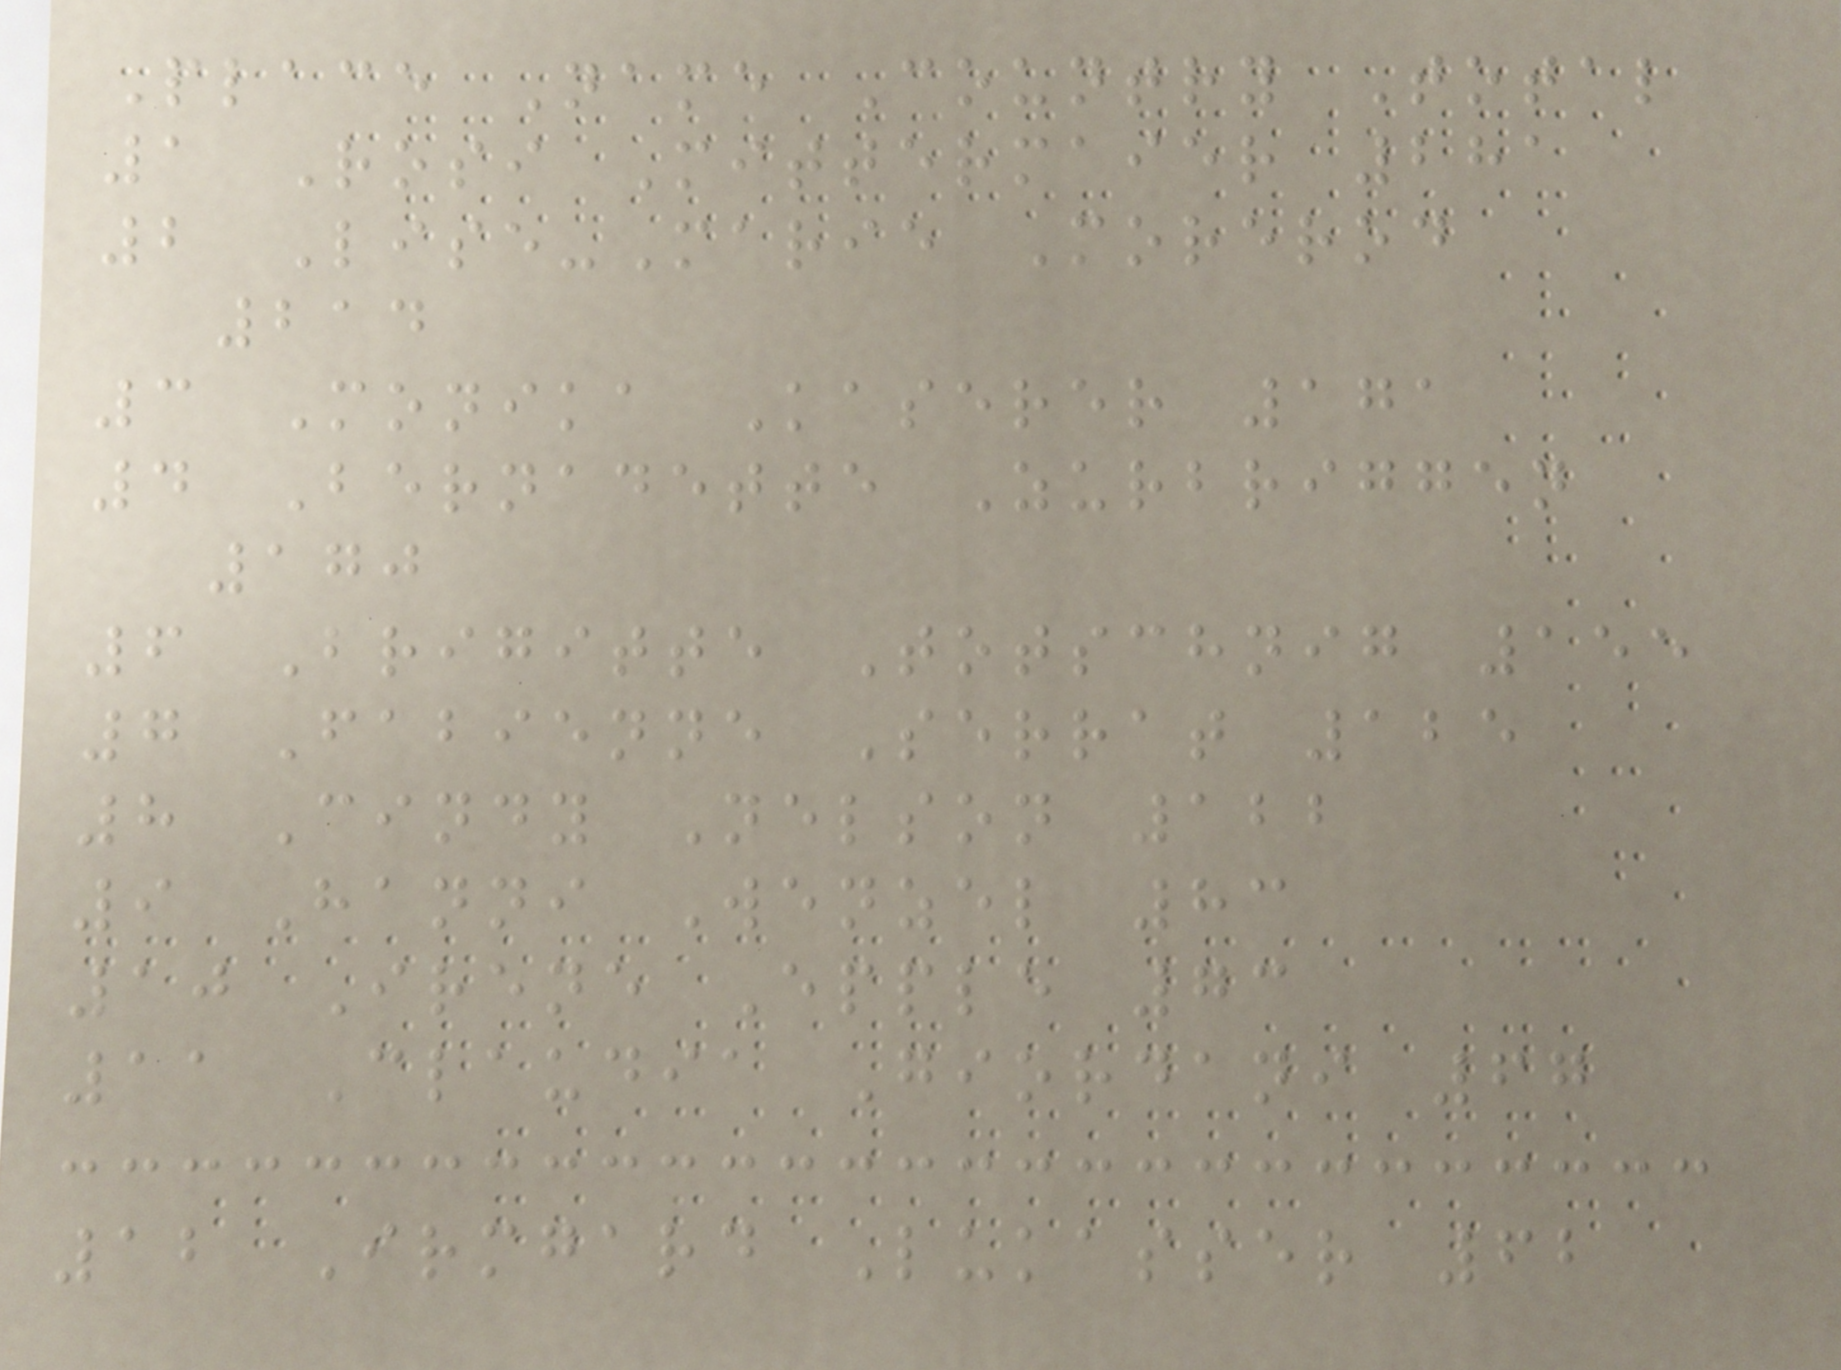Place Name Country Total
1 Rosi Mittermaier 281
2 Lise-Marie Morerod
214
3 Monika Kaserer 171
4 Bernadette Zurbriggen
170
6 Brigitte Totschnig 155
7 Fabienne Serrat 125
8 Cindy Nelson 122
9 Hanni Wenzel 83
10 Irene Epple 73
11 Claudia Giordani 67
12 Irmgard Lukasser 62
